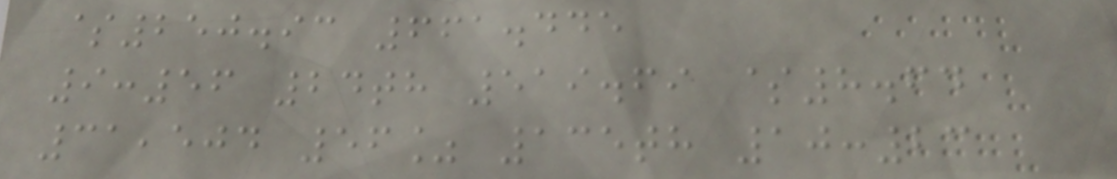$250.93 661.445
9:56 24th 519.69 $8.64
31,504 56% 135th 10:23
